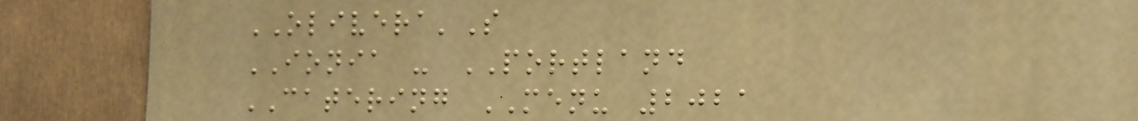OLIVERA'S
IONIA - PORTLAND
CATERING MENU 2021
